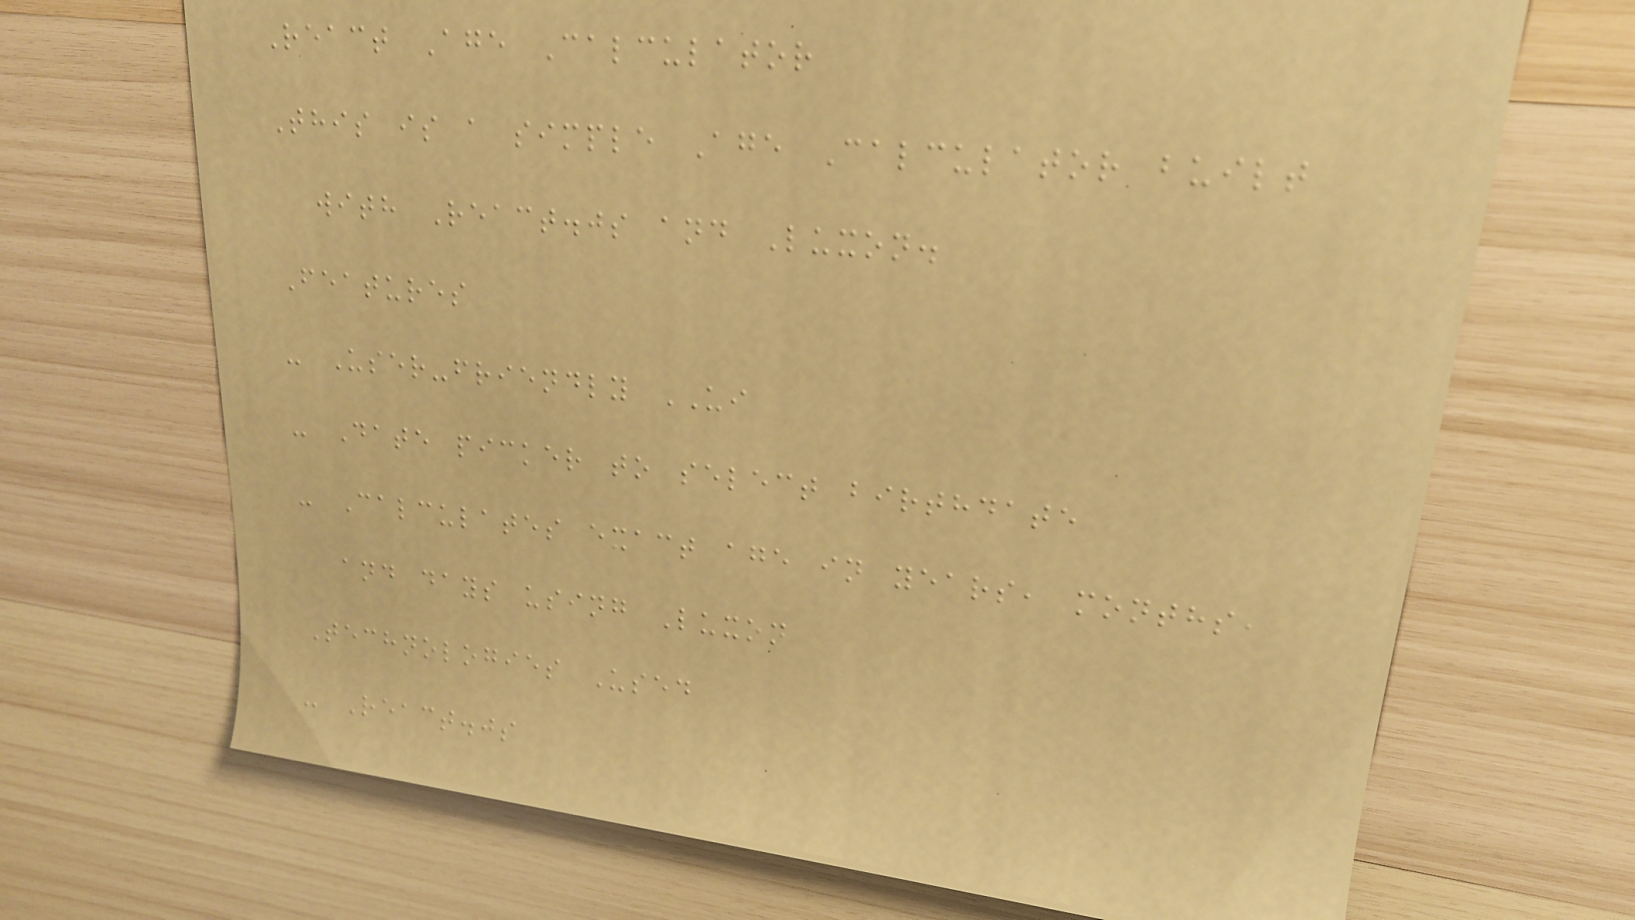React Age Calculator
This is a simple Age Calculator built
with React.js and Luxon.
Features
- User-friendly UI
- Date picker to select birthdate
- Calculates exact age in years, months,
and days using Luxon
Technologies Used
- React.js
